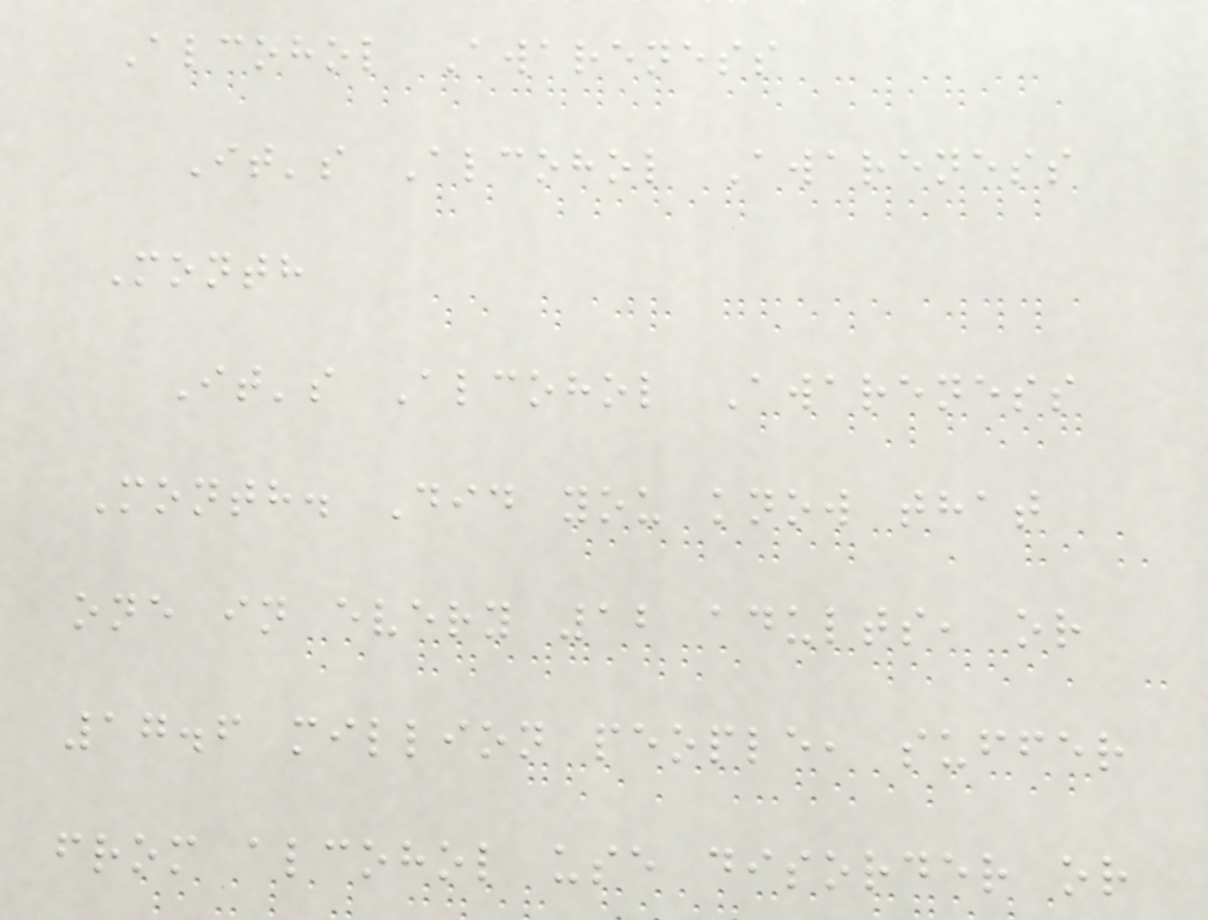Alcohol Awareness
It's Alcohol Awareness
Month
It's Alcohol Awareness
Month. Did you know that
one in every 12 adults, or
17.6 million people, suffer
from alcohol use disorder or
